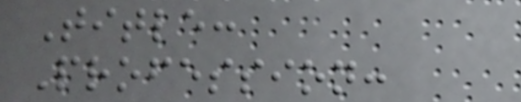Title:
Profession:
